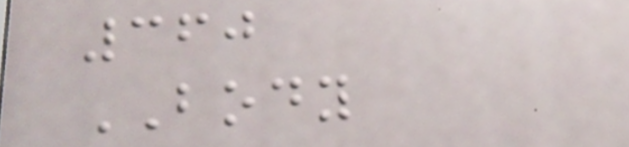360
BODY
